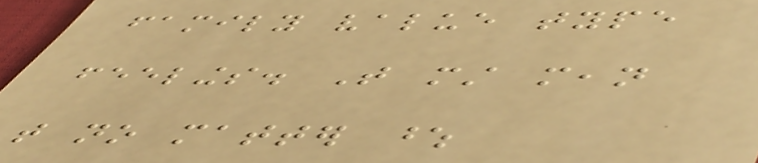family value type
feelings. That must mean
that no matter whose
